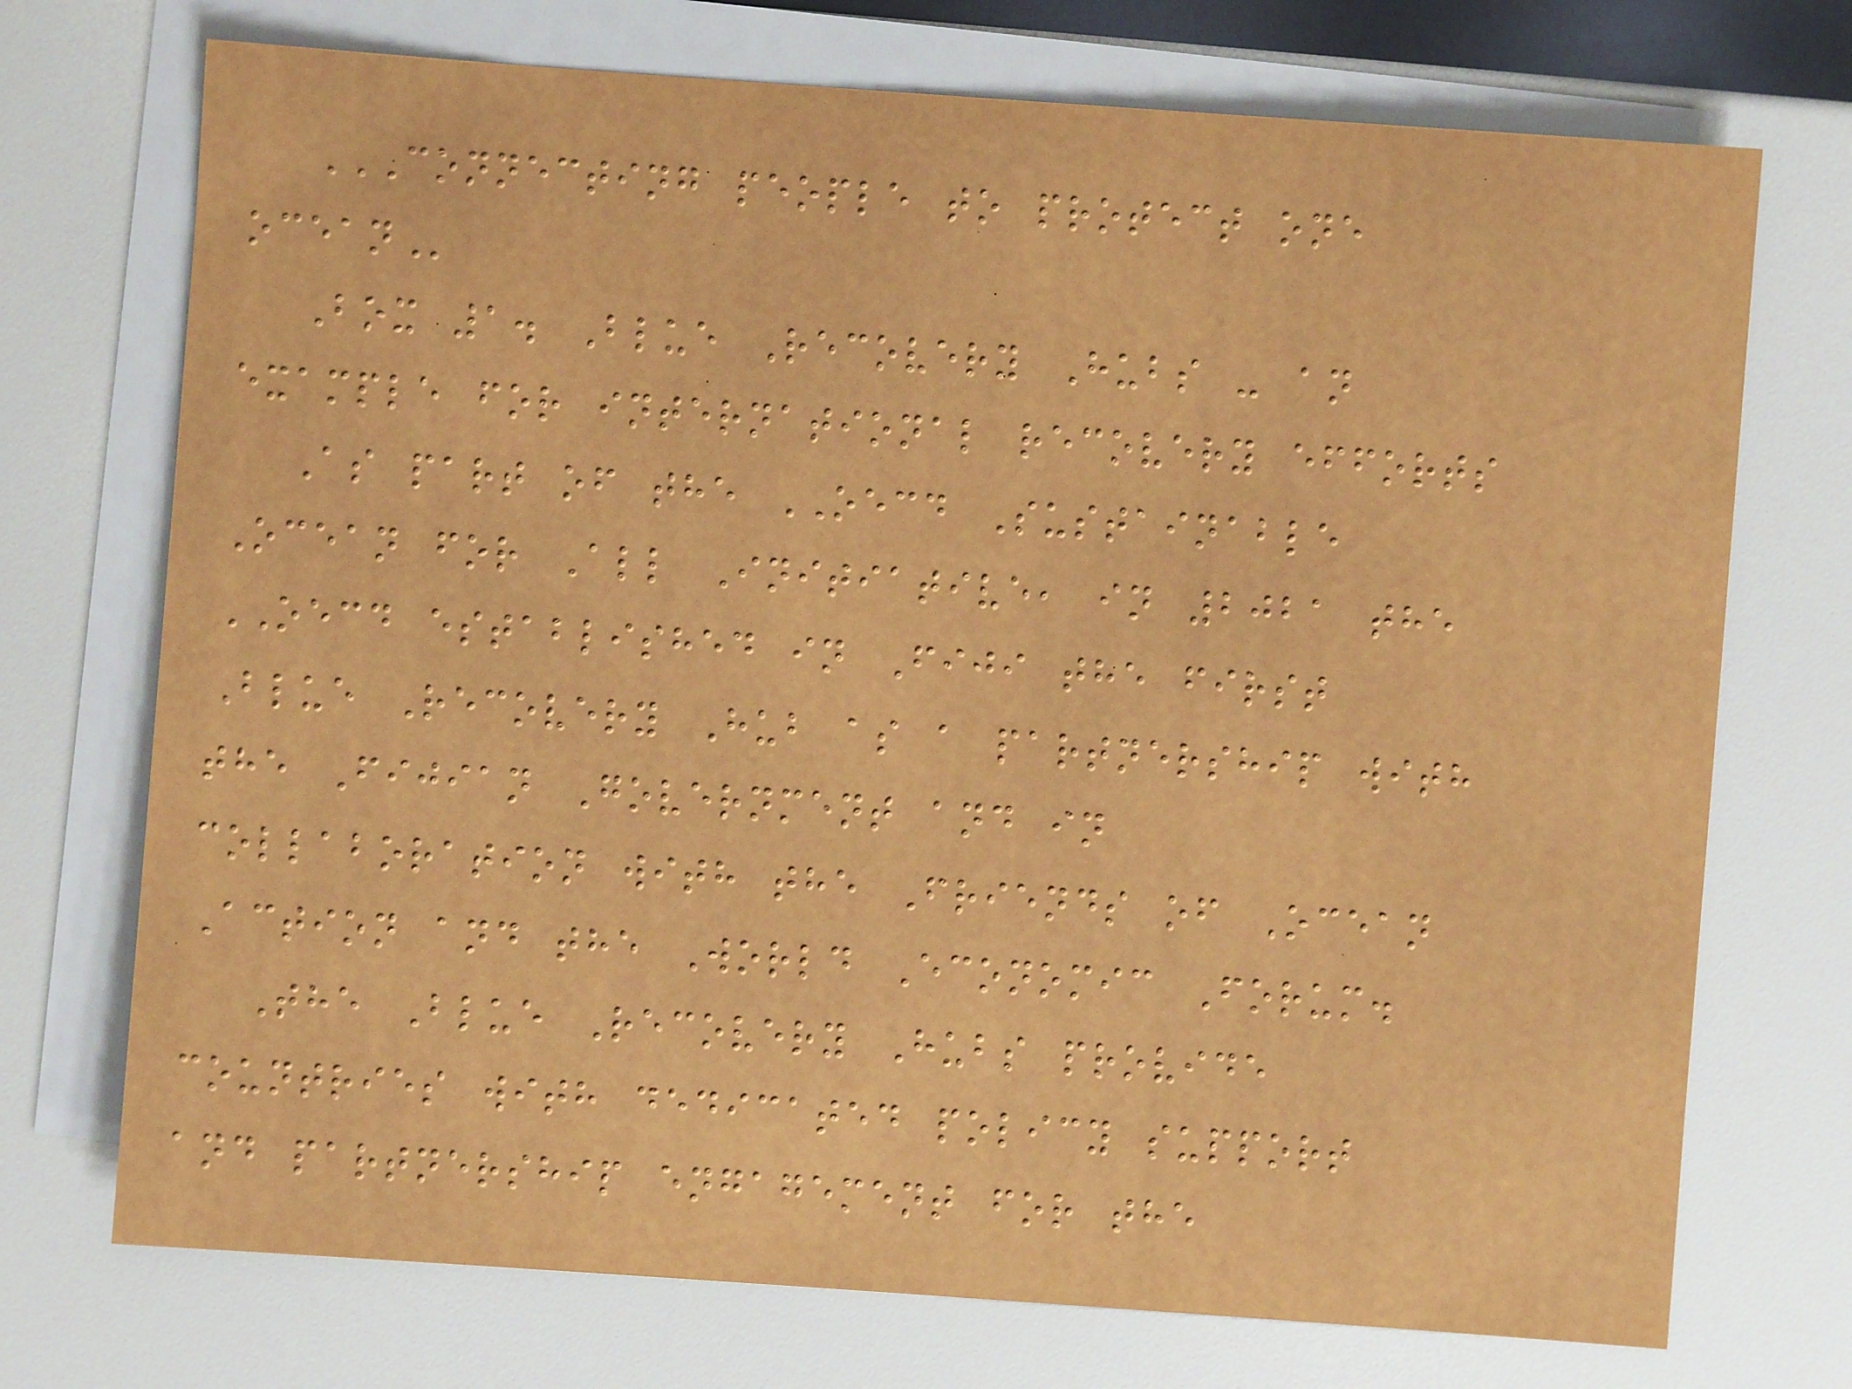CONNECTING PEOPLE TO PROTECT ONE
OCEAN
Box 1. Blue Recovery Hubs - an
example for international recovery efforts
As part of the OECD Sustainable
Ocean for All Initiative, in 2021 the
OECD established in Fiji the first
Blue Recovery Hub as a partnership with
the Fijian Government and in
collaboration with the Friends of Ocean
Action and the World Economic Forum.
The Blue Recovery Hubs provide
countries with dedicated policy support
and partnership engagement for the
